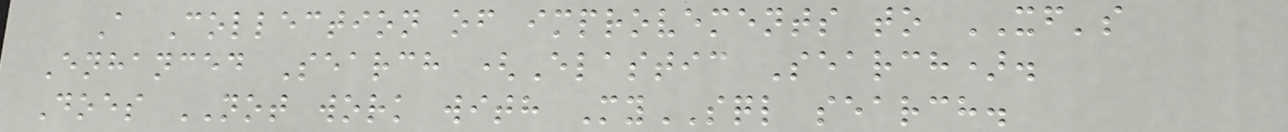A Collection of improvements to XF's
Enhanced Search (Elastic Search).
Does NOT work with MySQL search.
